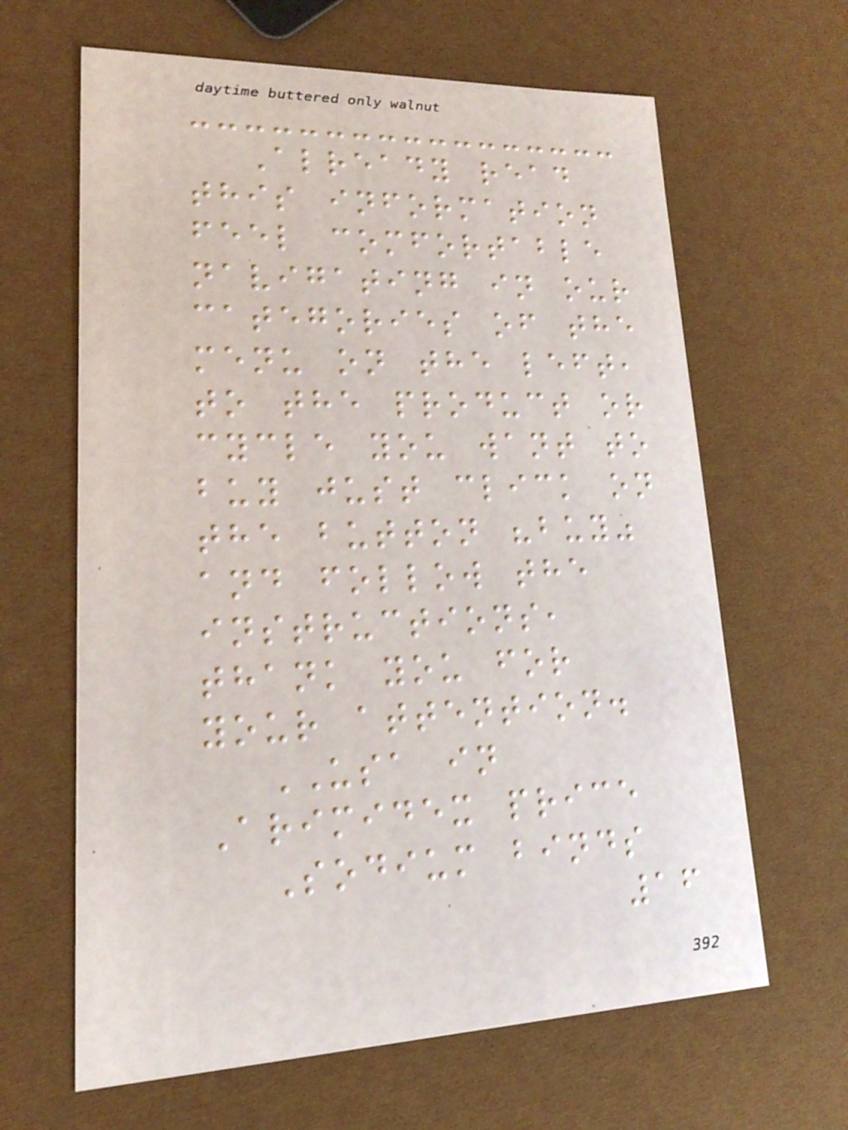Already read
this information
feel comfortable
navigating in our
categories of the
menu on the left,
to the product or
cycle you want to
buy just click on
the button "buy"
and follow the
instructions,
thank you for
your attention.
USA in
Arimidex price
Sodium binds
16
